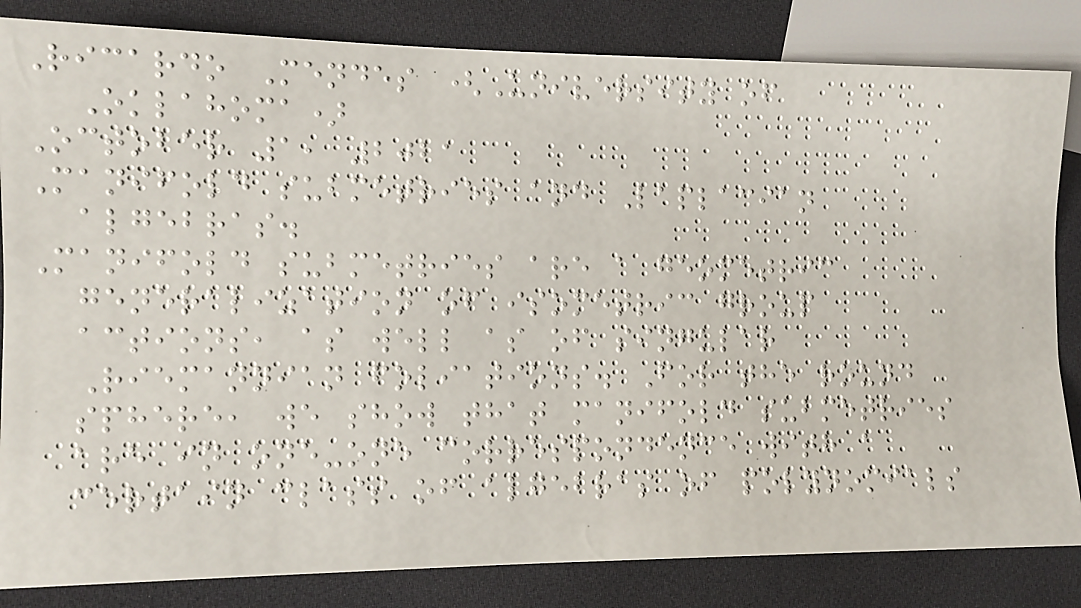Ricardo Mendes (University of
Oklahoma)
October 1, 2021
Manifold submetries and Laplacian
algebras.
Manifold submetries are a geometric
generalization of isometric group
actions, as well as of singular
Riemannian foliations. For the round
sphere, we show that manifold submetries
are in one-one correspondence with a
certain class of algebras of polynomials
